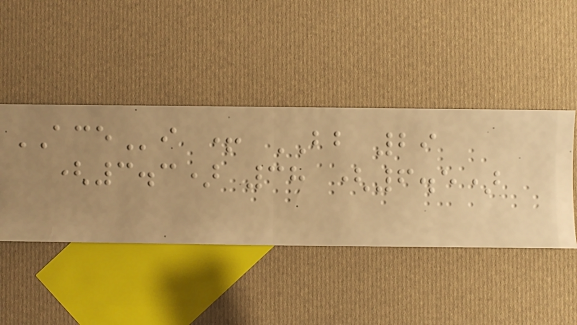ACEi + BB 29
(3.3) 38 (6.5)
